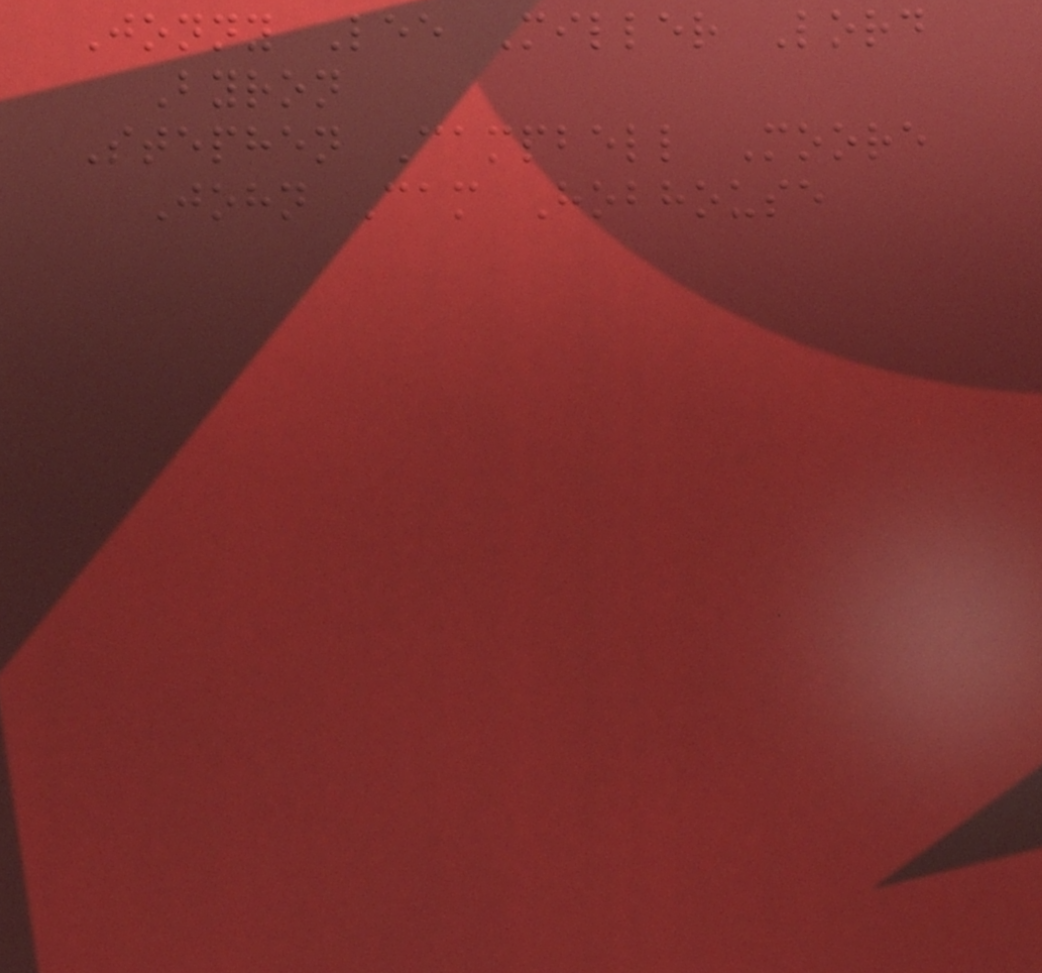Jonny Lee Miller Lord
Byron
Stephen Campbell Moore
John Cam Hobhouse
